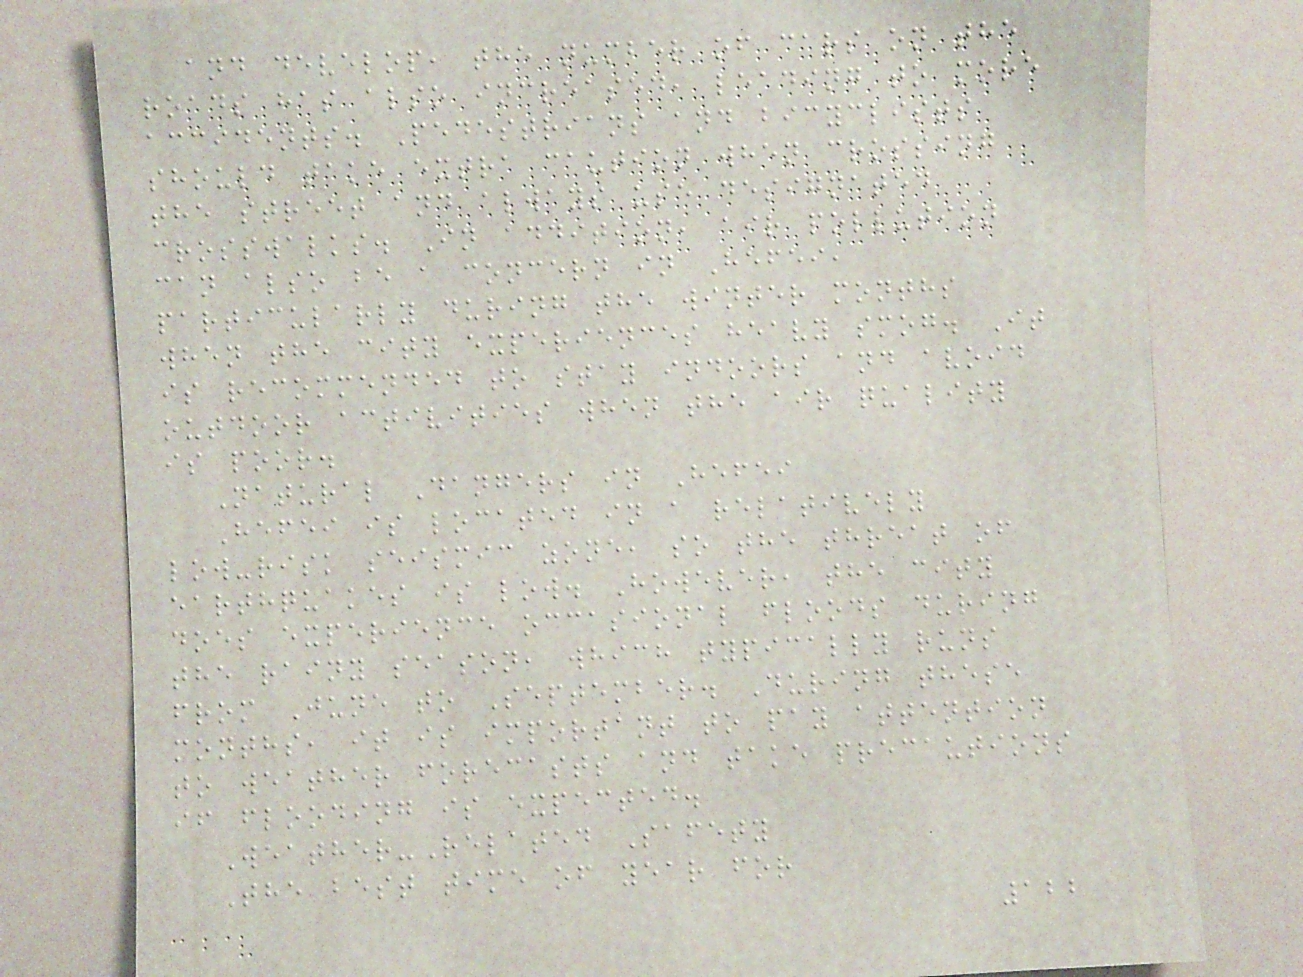and develop, the number of cars on the
roads has also increased, leading to more
accidents. Pedestrians and bicyclists
should take extra caution when crossing
the street and always use designated
crosswalks. In addition, air pollution
can also be a concern in Hefei,
particularly during the winter months
when the city experiences heavy smog. It
is recommended to stay indoors and avoid
outdoor activities when the air quality
is poor.
Natural Dangers in Hefei
Hefei is located in a relatively
low-risk seismic zone, so the threat of
earthquakes is low. However, the city
does experience occasional floods during
the rainy season, which typically runs
from June to September. During these
months, it is important to pay attention
to weather forecasts and take precautions
if flooding is expected.
Weather-Related Safety
The best time of year for
122
